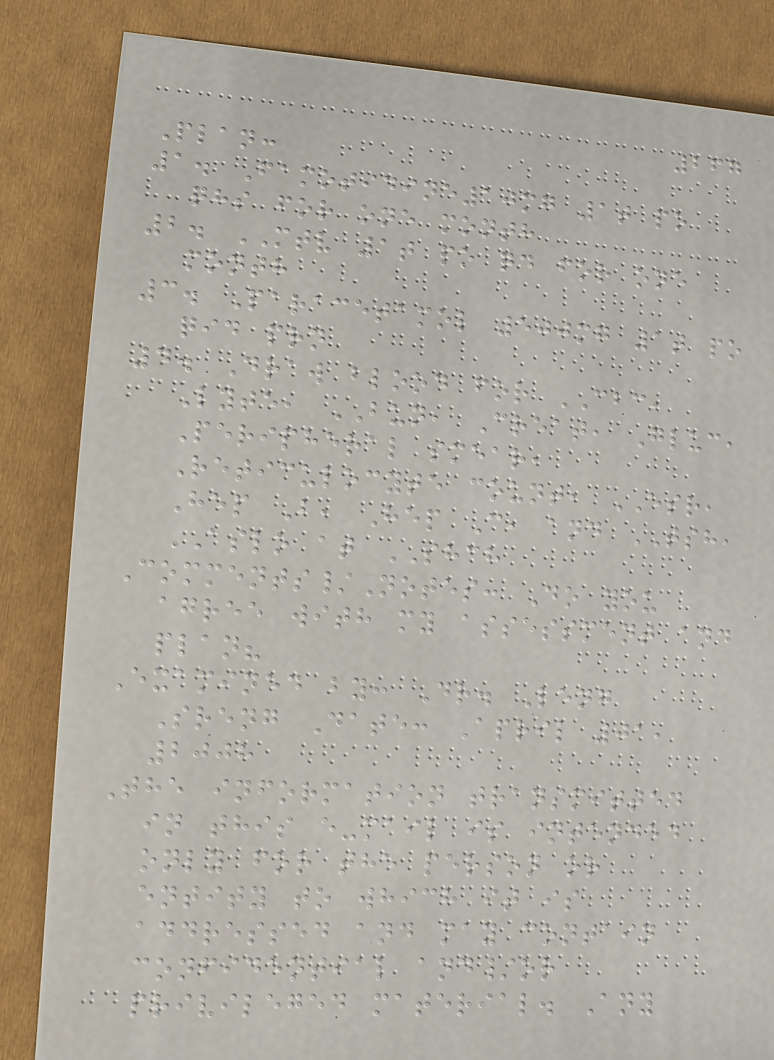267
Plan:
1. Famotidine10mg 1t po
qhs for one month
2. MTV 1t po qd for one
month
3. Paracetamol 500mg 1t po
qid prn
4. Draw blood for CBC,
Lyte, BUN, Creat, Gluc,
Peripheral smear,
Reticulocyte count, ESR,
Hep B, Hep C, and TSH,
ASLO at SHCH
Comments/Notes: Do you
agree with my assessment and
plan?
Examined by: Dr. Leng
Sreng Date: April 01,
2008
The information transmitted
in this e-mail is intended
only for the person or
entity to which it is
addressed and may contain
confidential and/or
privileged material. Any
